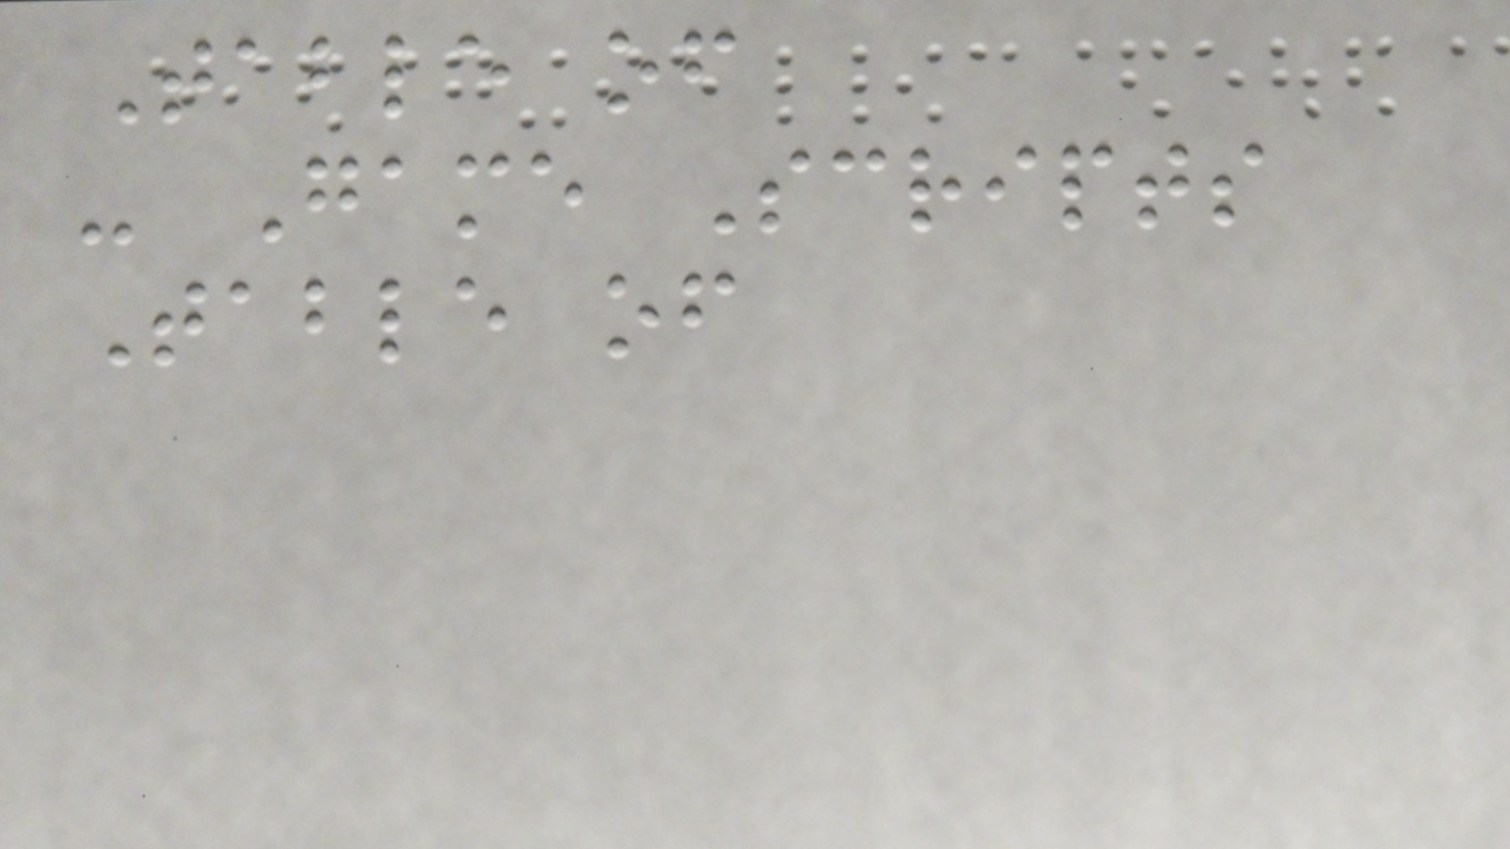Table of
- Game Scripts
Table of
